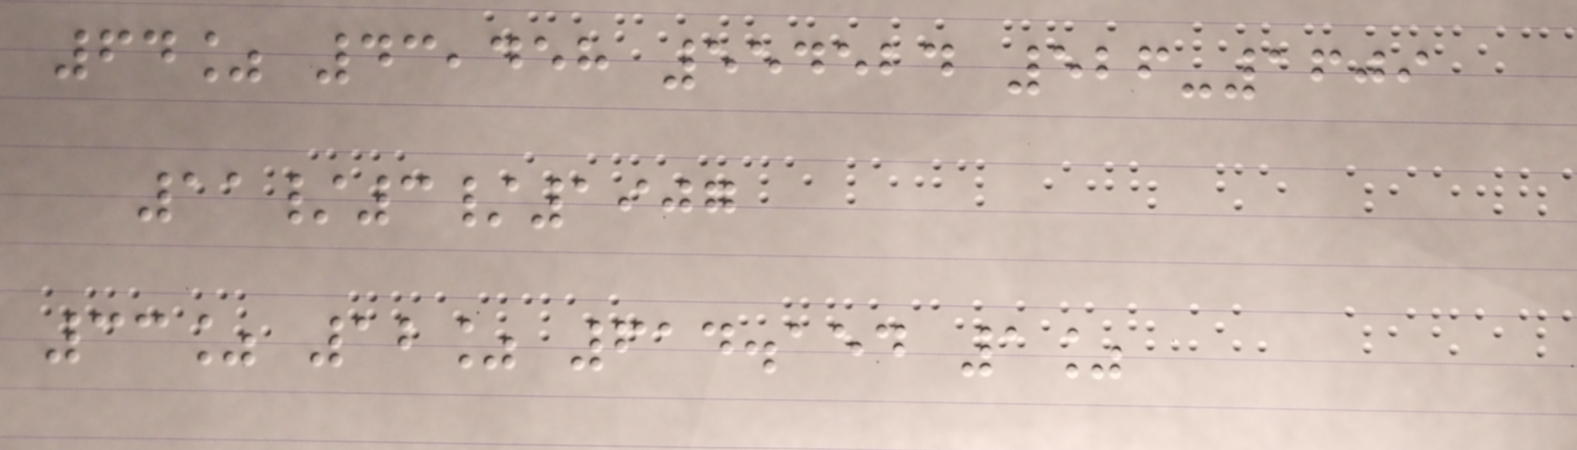64% 43,458 554524 526-1609
11/3/1907
33% 12% 614.154 1%
